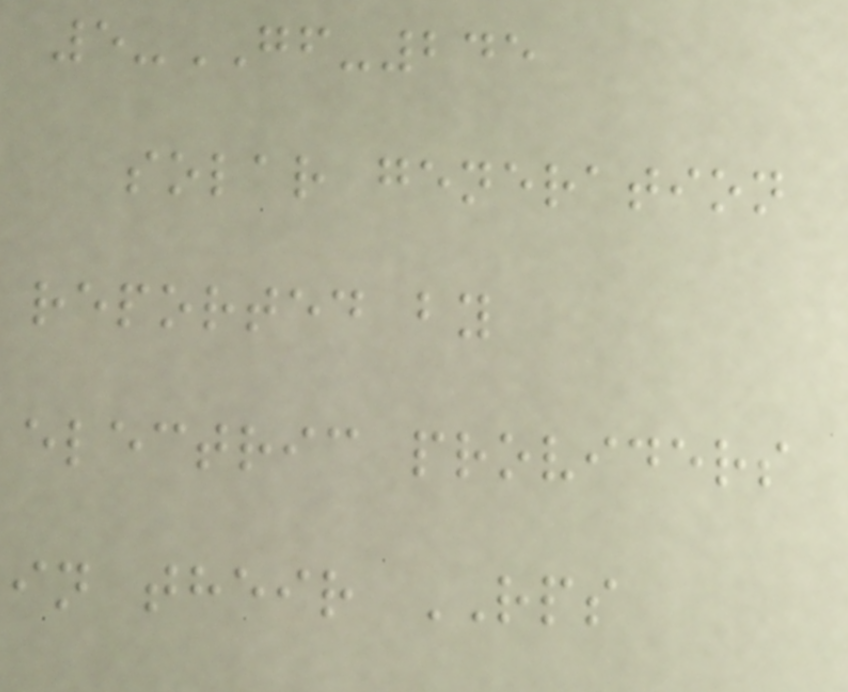5-GF-245
solar generation
reported by
electric providers
in their RPS
